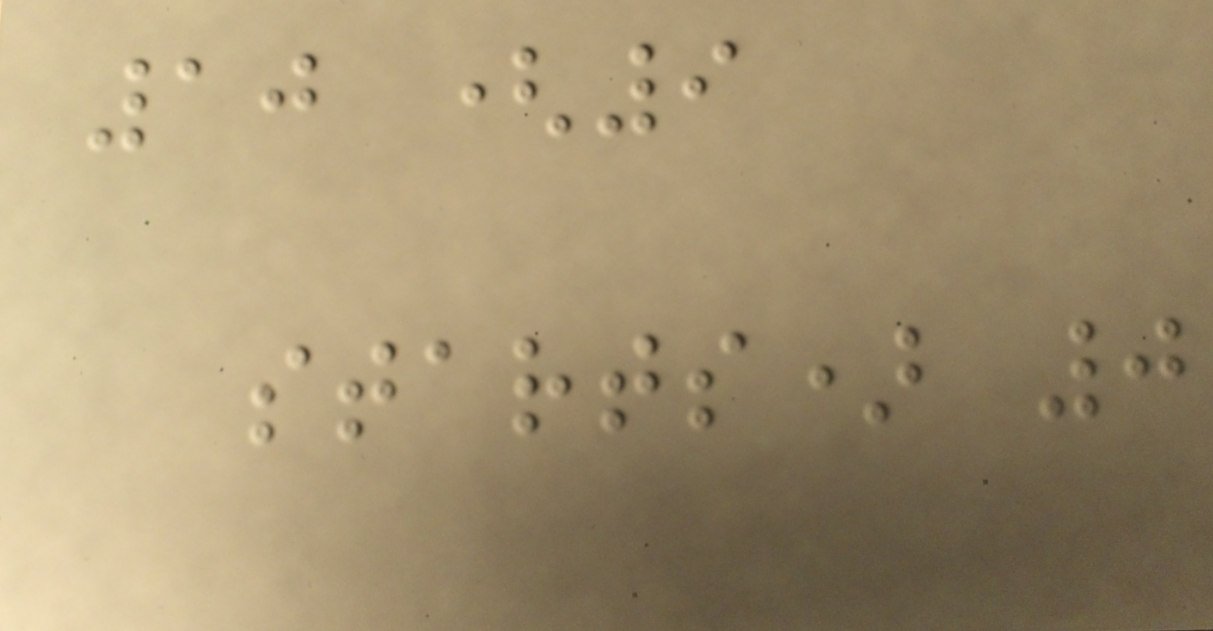10 (9
starts) 0
